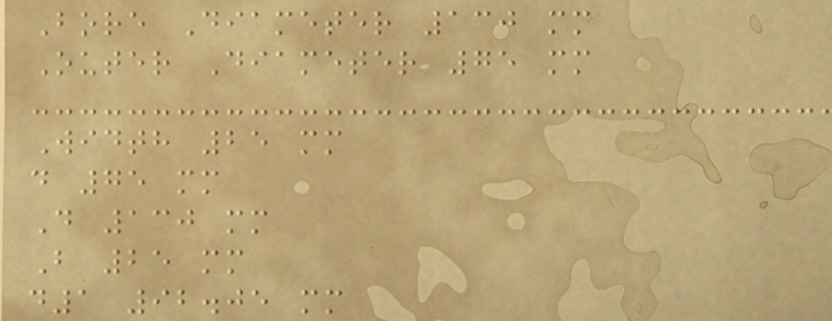Bore Diameter 130 mm
Outer Diameter 75 mm
Width 25 mm
d 75 mm
D 130 mm
B 25 mm
d1 92.05 mm
